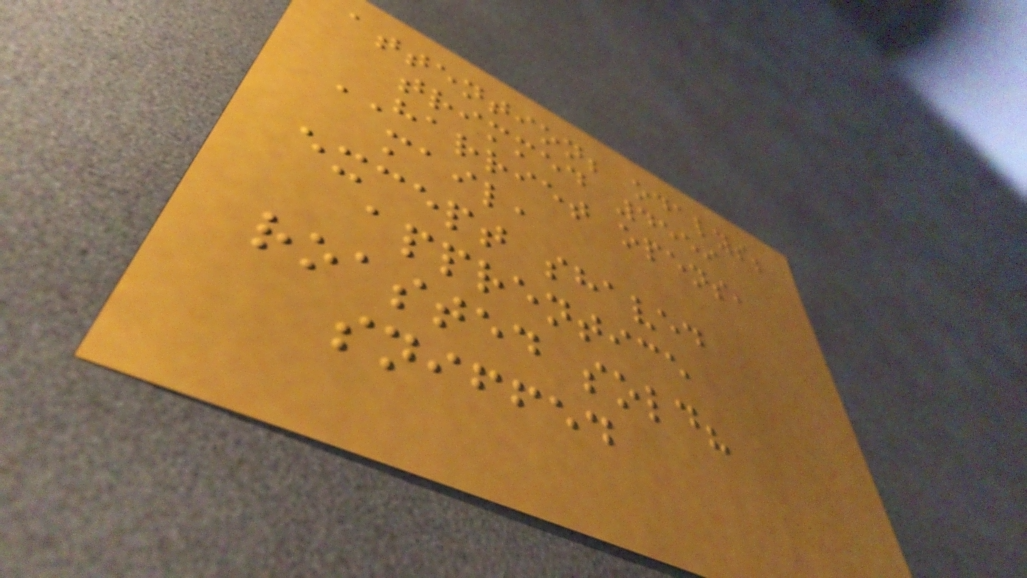attention; odalys;
trimmed 4559
HARRIET opens,
mail,
except shaved
apprentice
roasted sold?
sniffed
